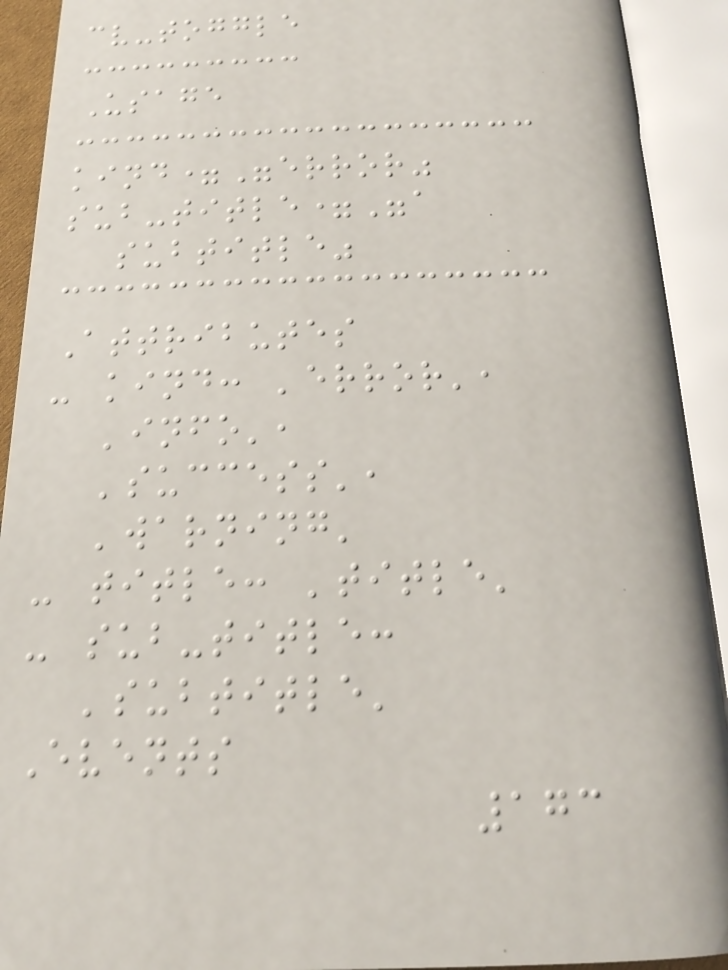cv-toggle
Usage
kind="error"
sub-title="a
subtitle"
Attributes
- kind: 'error',
'info',
'success',
'warning'
- title: 'title'
- sub-title:
'subtitle'
Events
173
